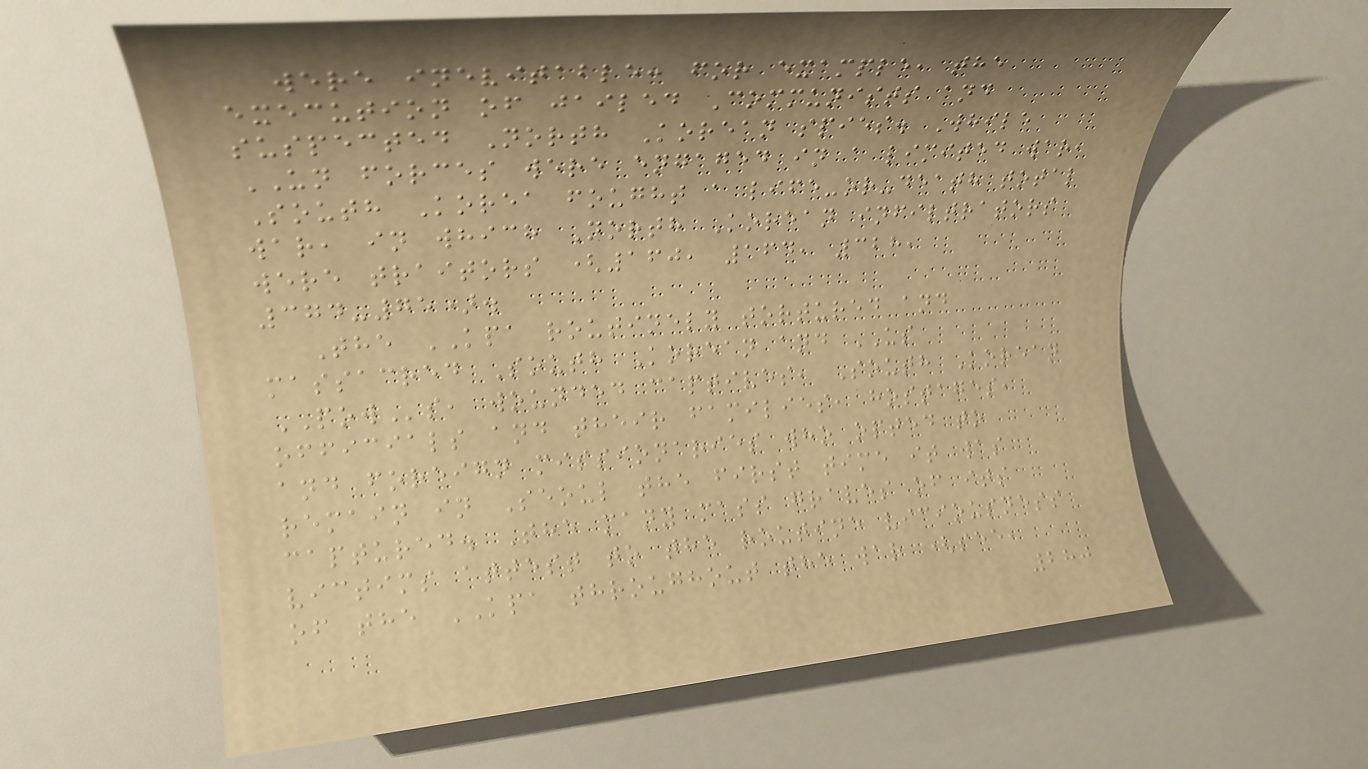were inevitable: for example, the
execution of jailed Communists and
suspected North Korean spies. While
UN forces were engaged in a limited war,
South Korea fought a life-or-death total
war, in which North Korean infiltrators
were traitors (160, 164, 328,
374-75).
The KPA routinely tortured and
massacred South Korean and US
POWs, wounded captives, South Korean
officials and their families, hostages,
and foreign missionaries who opted to
remain in Seoul the first time it was
captured. The many mass graves of its
victims attest to the routine viciousness
of the KPA throughout the war (see,
280
